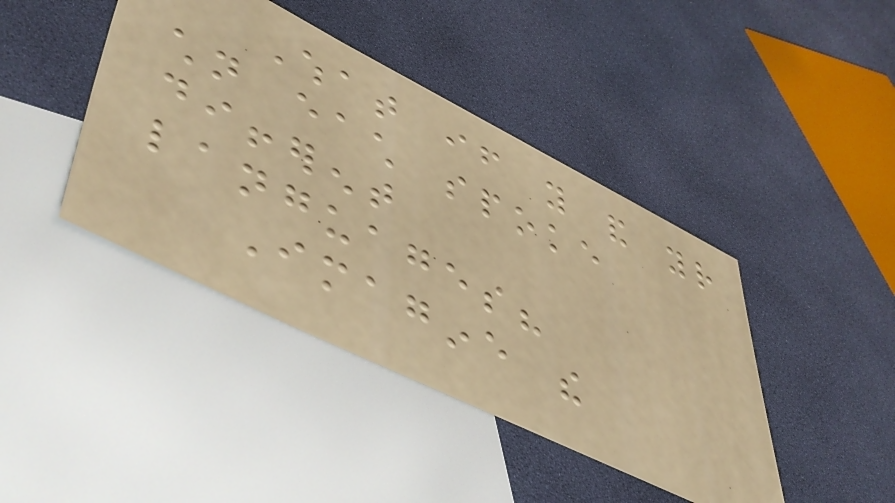What if you and your
children each spoke
different
languages?
Imagine the
